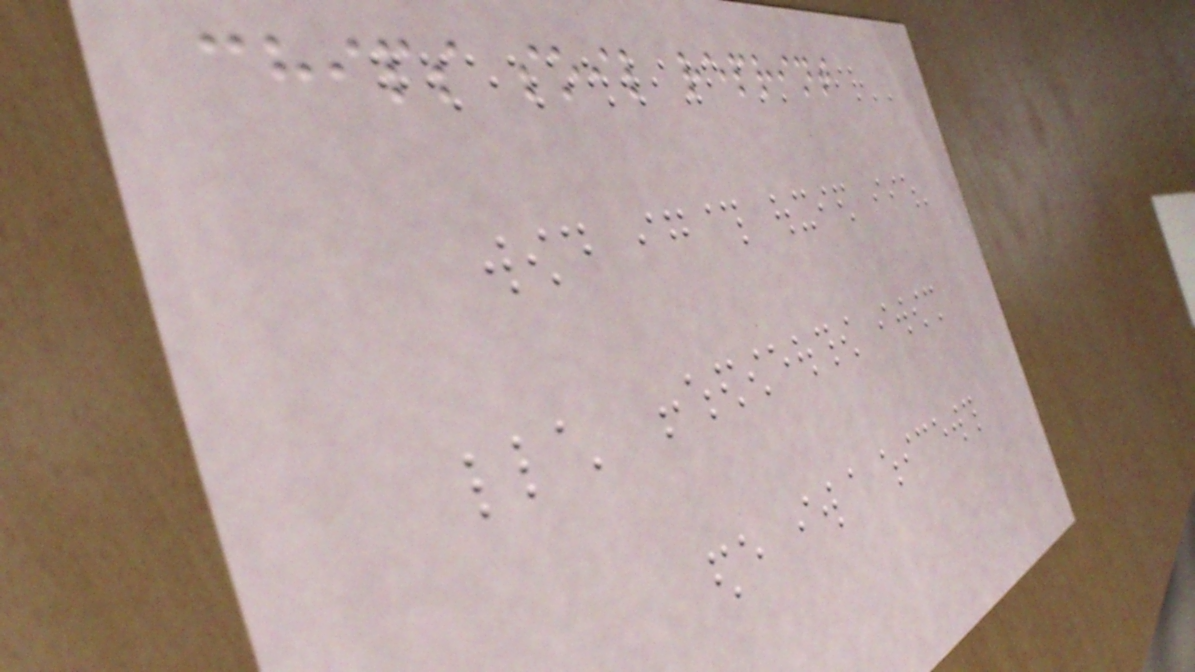chips soil reprint
